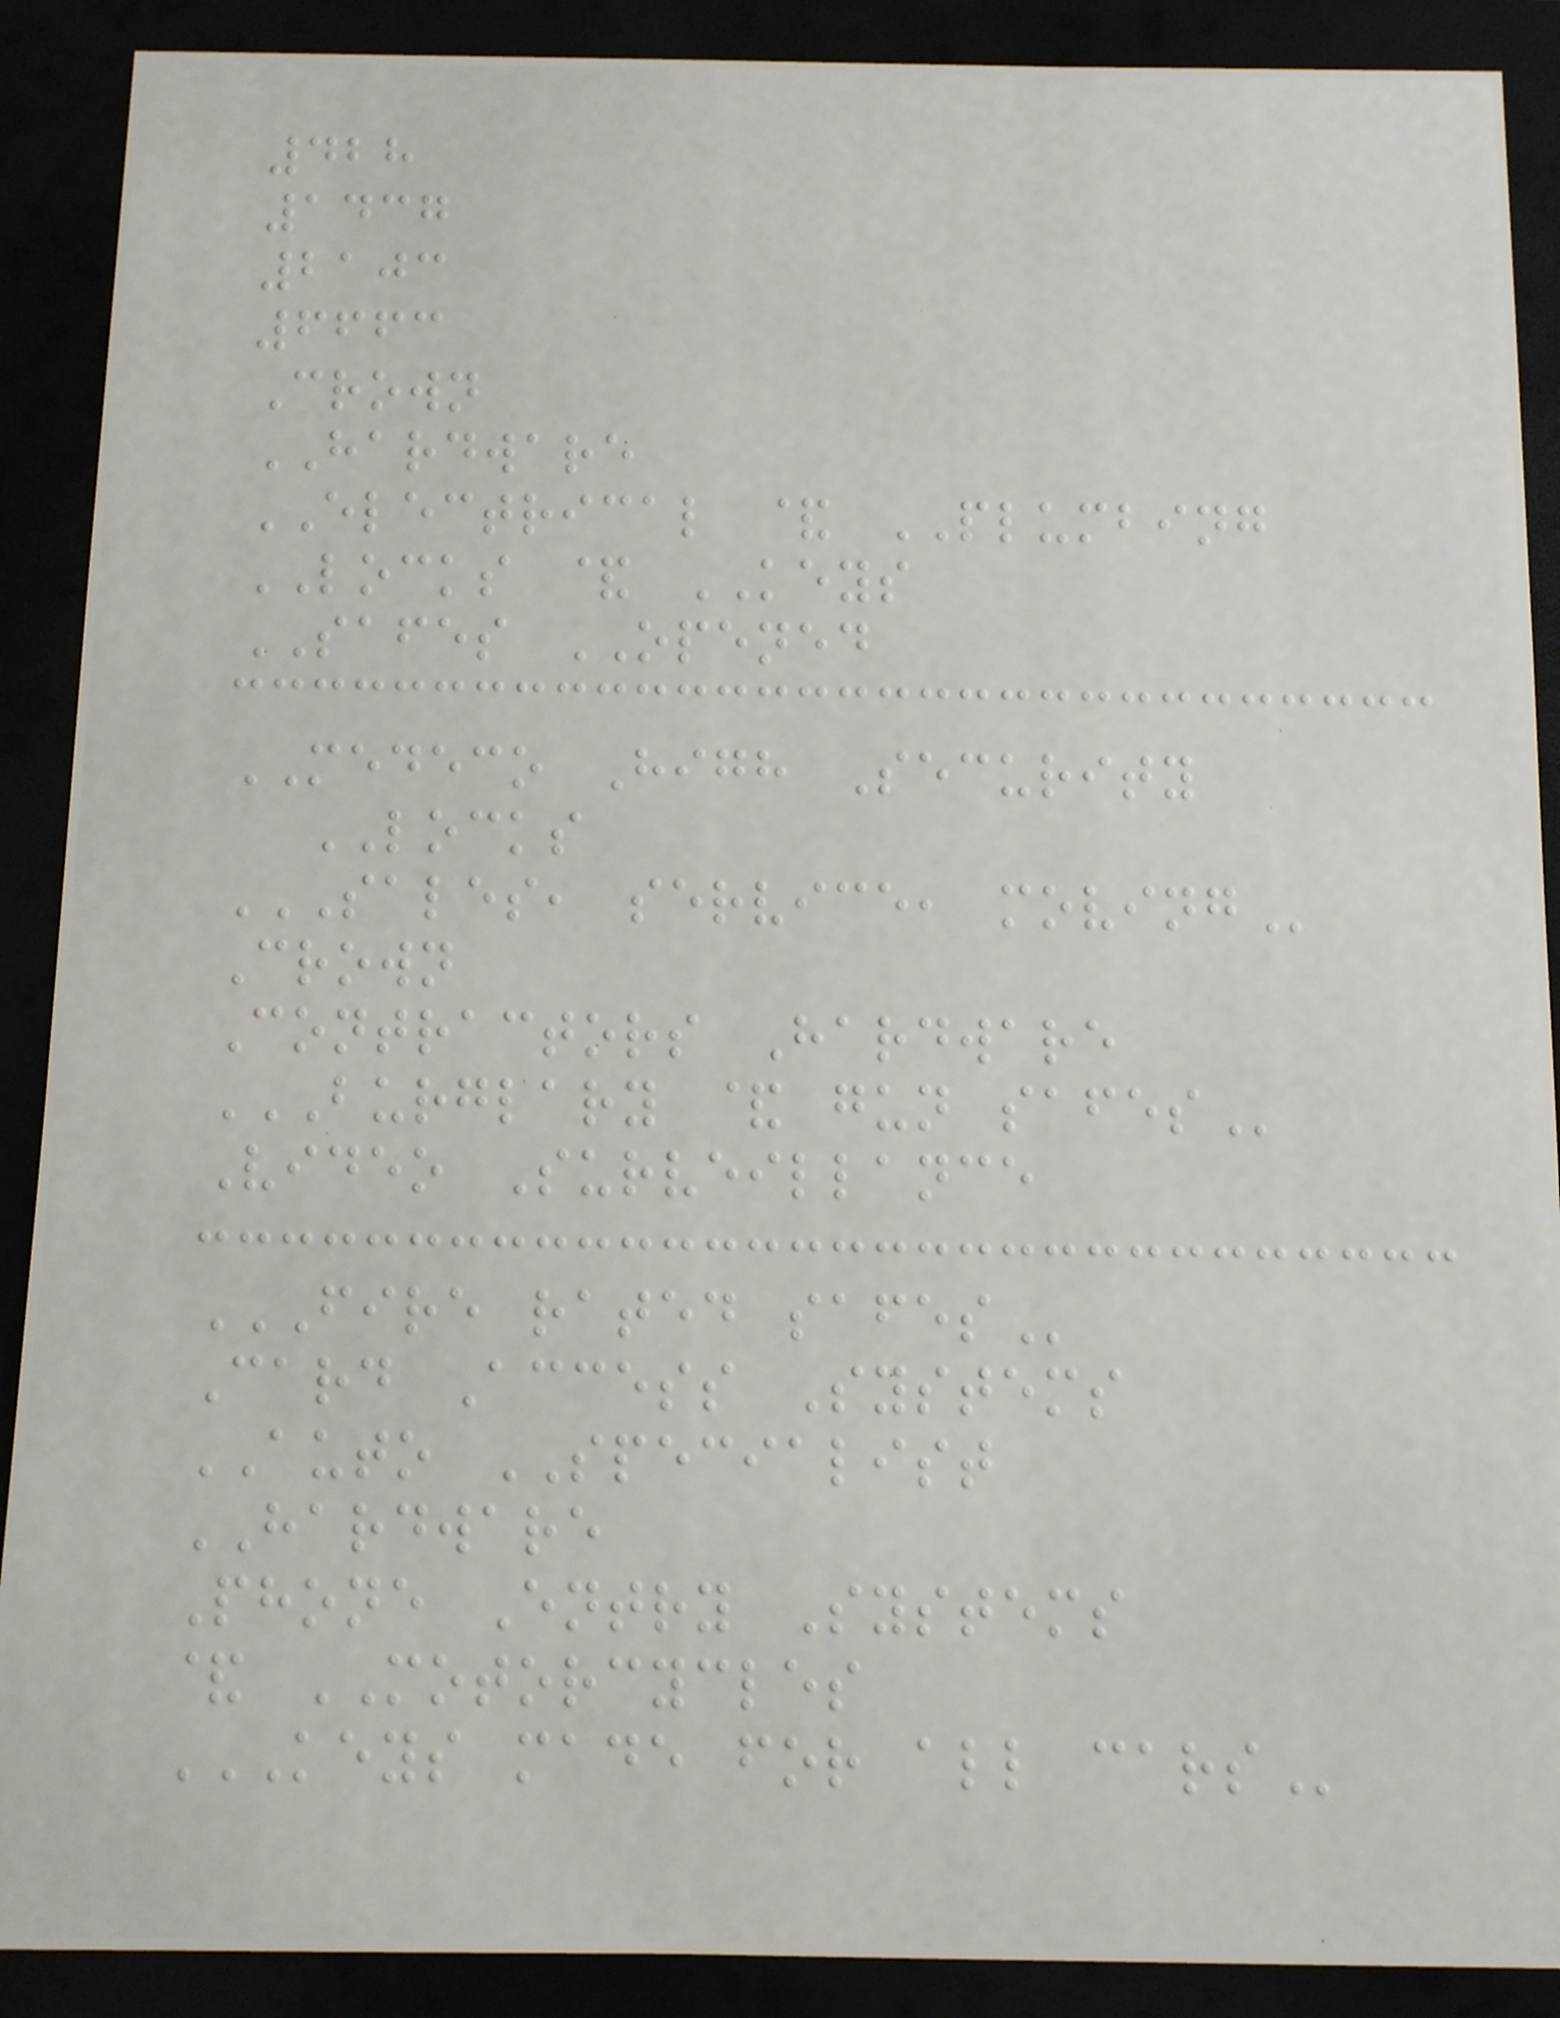428
1437
2103
6663
Crown
HARDWARE
ELECTRICAL & PLUMBING
LOCKS & KEYS
SAFES OPENED
MEDECO High Security
LOCKS
SALES, SERVICE, MOVING
Crown
Contractors Hardware
BURGLARY & GUN SAFES
Video Surveillance
FIRE RATED SAFES
Card Access Systems
AUTO SPECIALIST
HARDWARE
Phone Entry Systems
& MOTORCYCLES
KEYS MADE FOR ALL CARS
